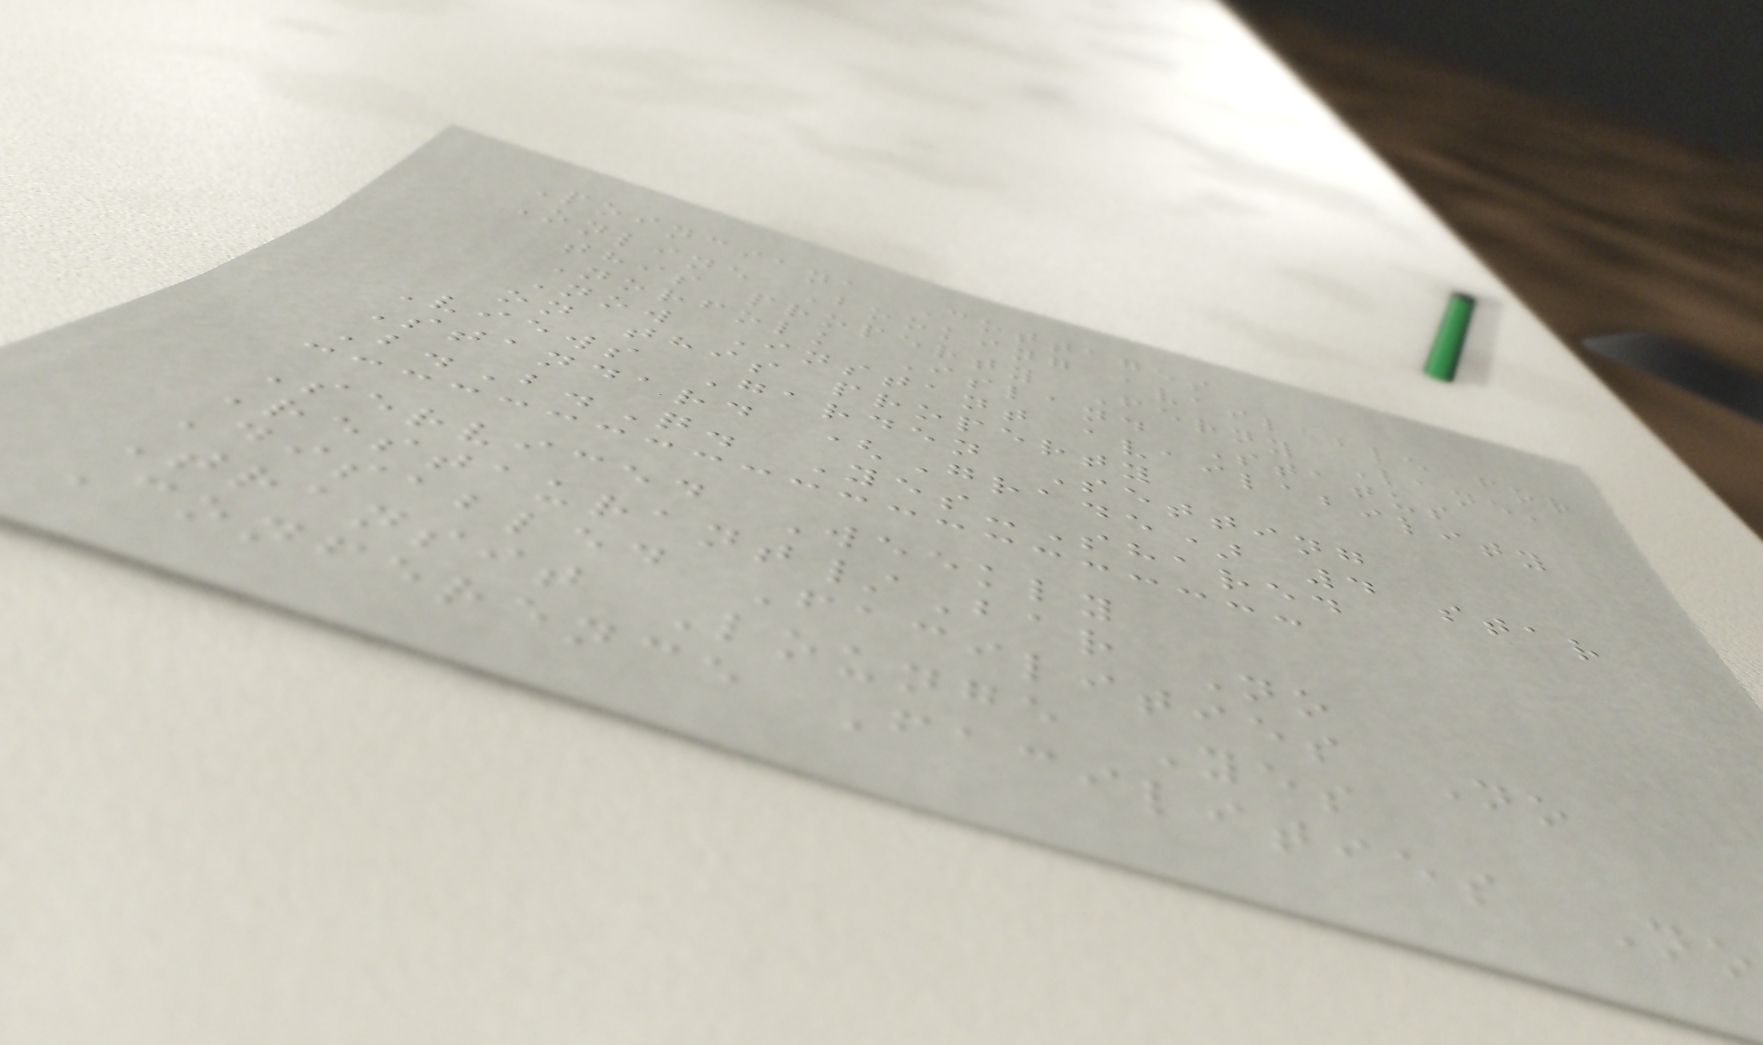Poinciana Cottages
Online Booking available for
this property Ferny Lane,
Norfolk Island Status
Now Instant availability
on this property
Views Garden Setting
Standard (Grade) 4 star
B.B.Q. Yes-Shared
Serviced Weekly
Restaurant/Bar No
Disabled Facilities No
Transit Lounge Yes
Conference Facilities No
